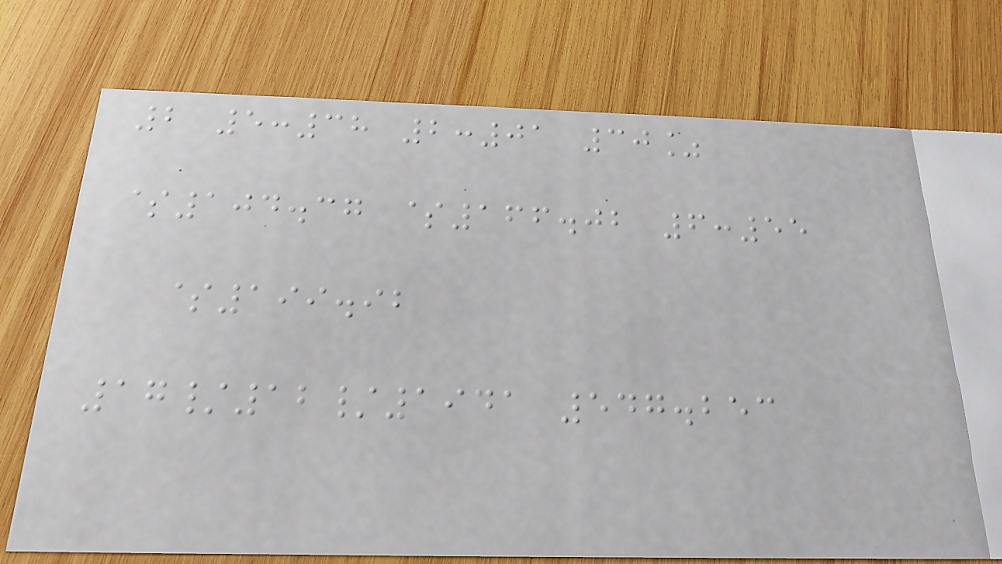2 5:38 2:01 30%
$104.37 $166.02 6:55
$199.92
17/12/1941 547.253
